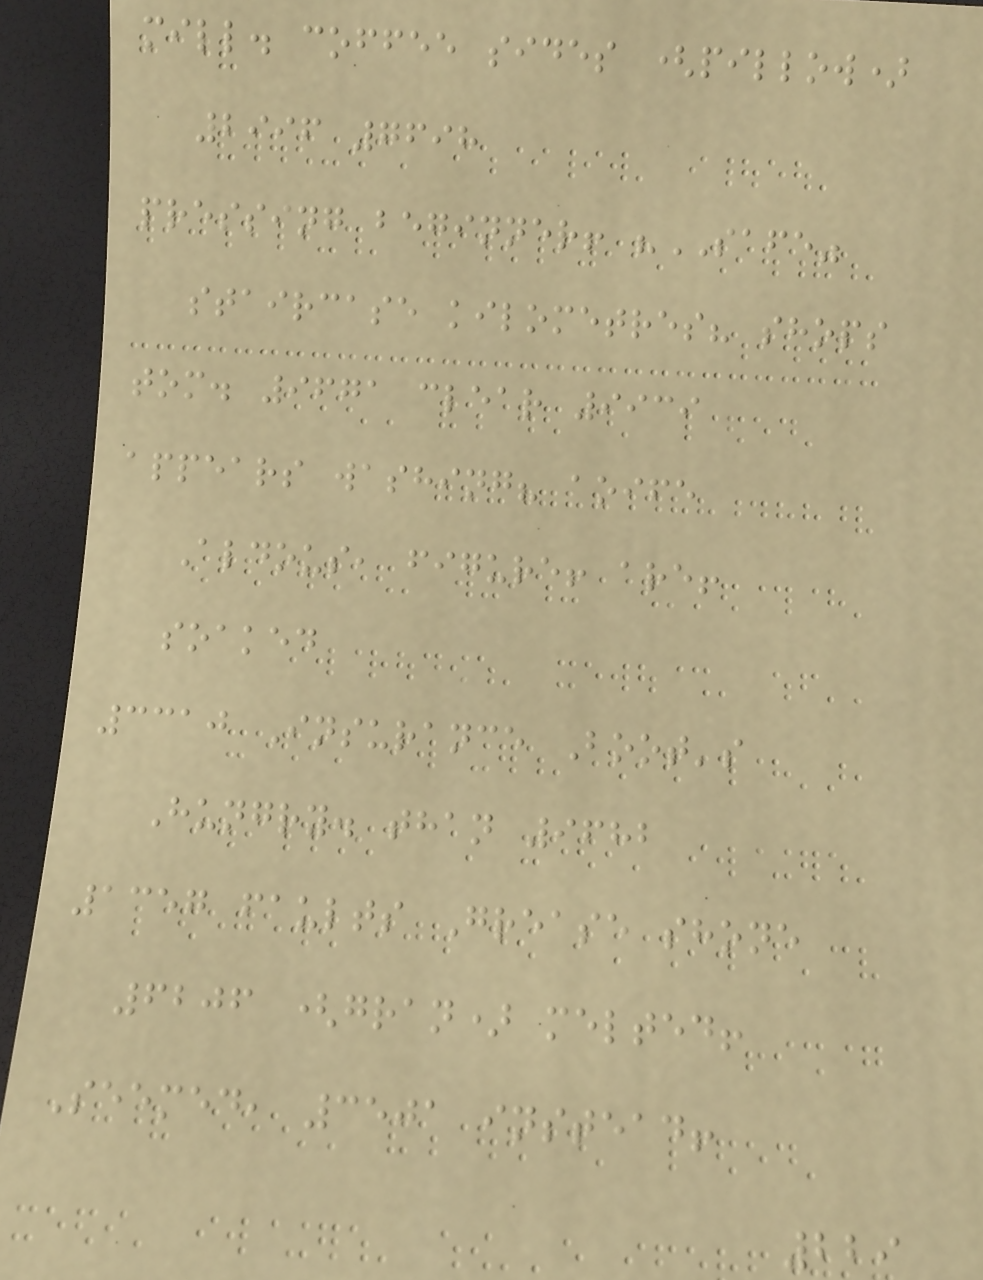mill. coffee sides (pillow)
2996 7698
pressing beginner! "SAFE"
staircase kilometres? shops
tom. 9671 clear 9939
appears washing? aoife
Aldous, figure! are!
soaked
3310 Insurance Boot's
Hungry. than 9682
1357 faults Grease shone
6206 (gran) melted!
Seemed, 3501 instead!
229
